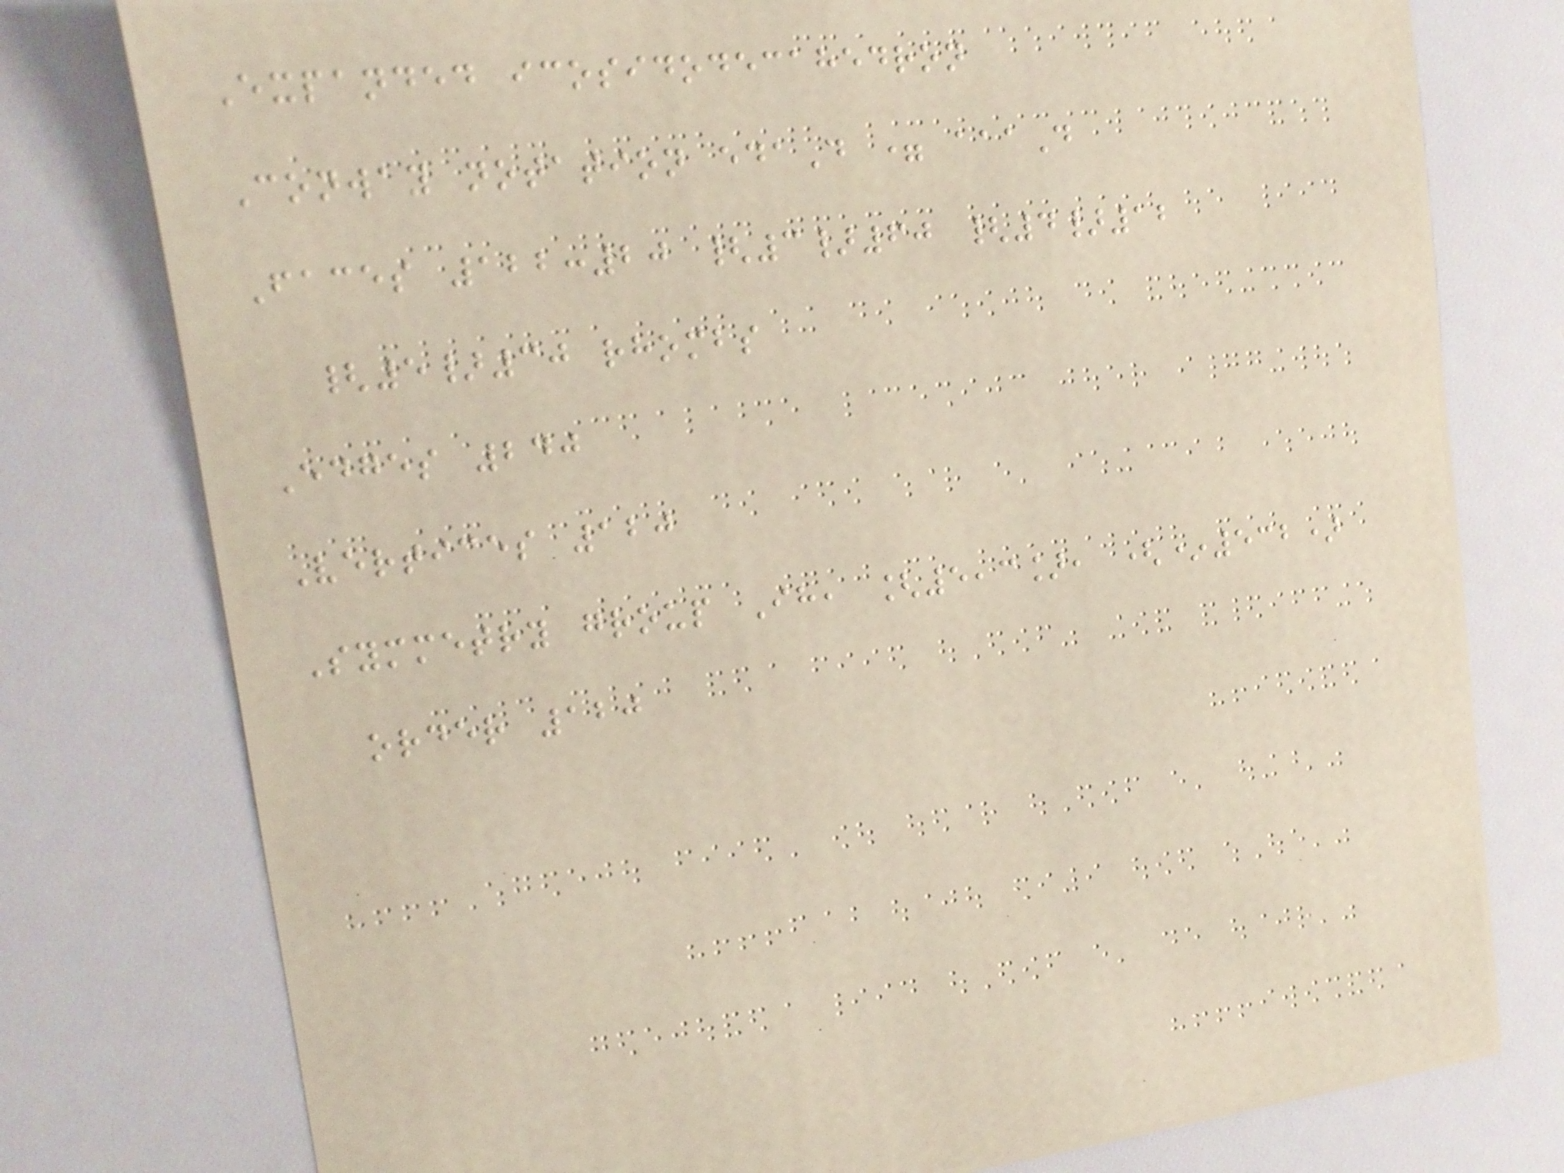Expanded icosidodecahedron
Conway notation edaD = aaaD
Faces 122:20 {3}60 {4}12
{5}30 rhombs
Edges 240
Vertices 120
Symmetry group Ih, [5,3], (*532)
order 120
